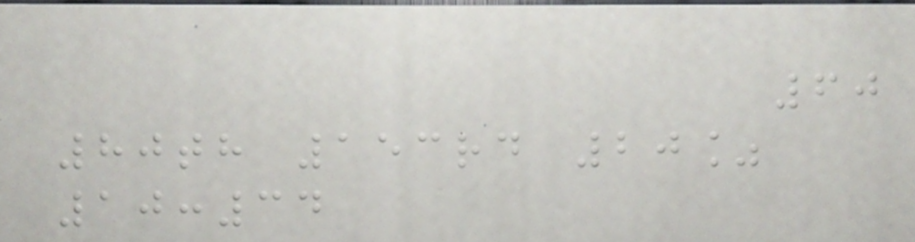60
80th 153rd 20%
10:34
